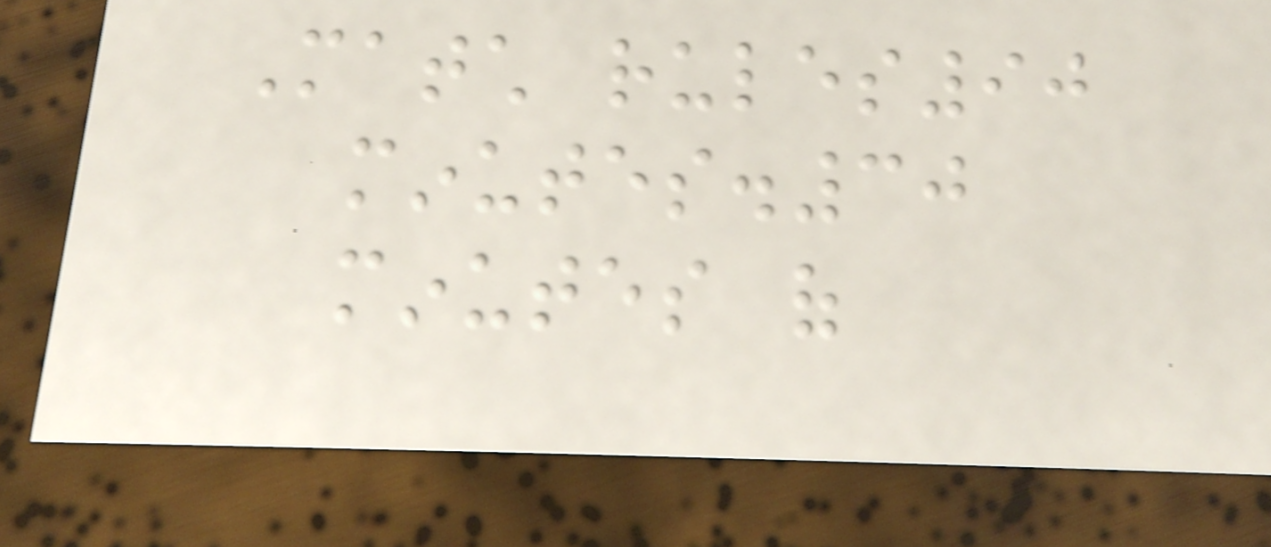Match rules90
minutes.30
minutes of
